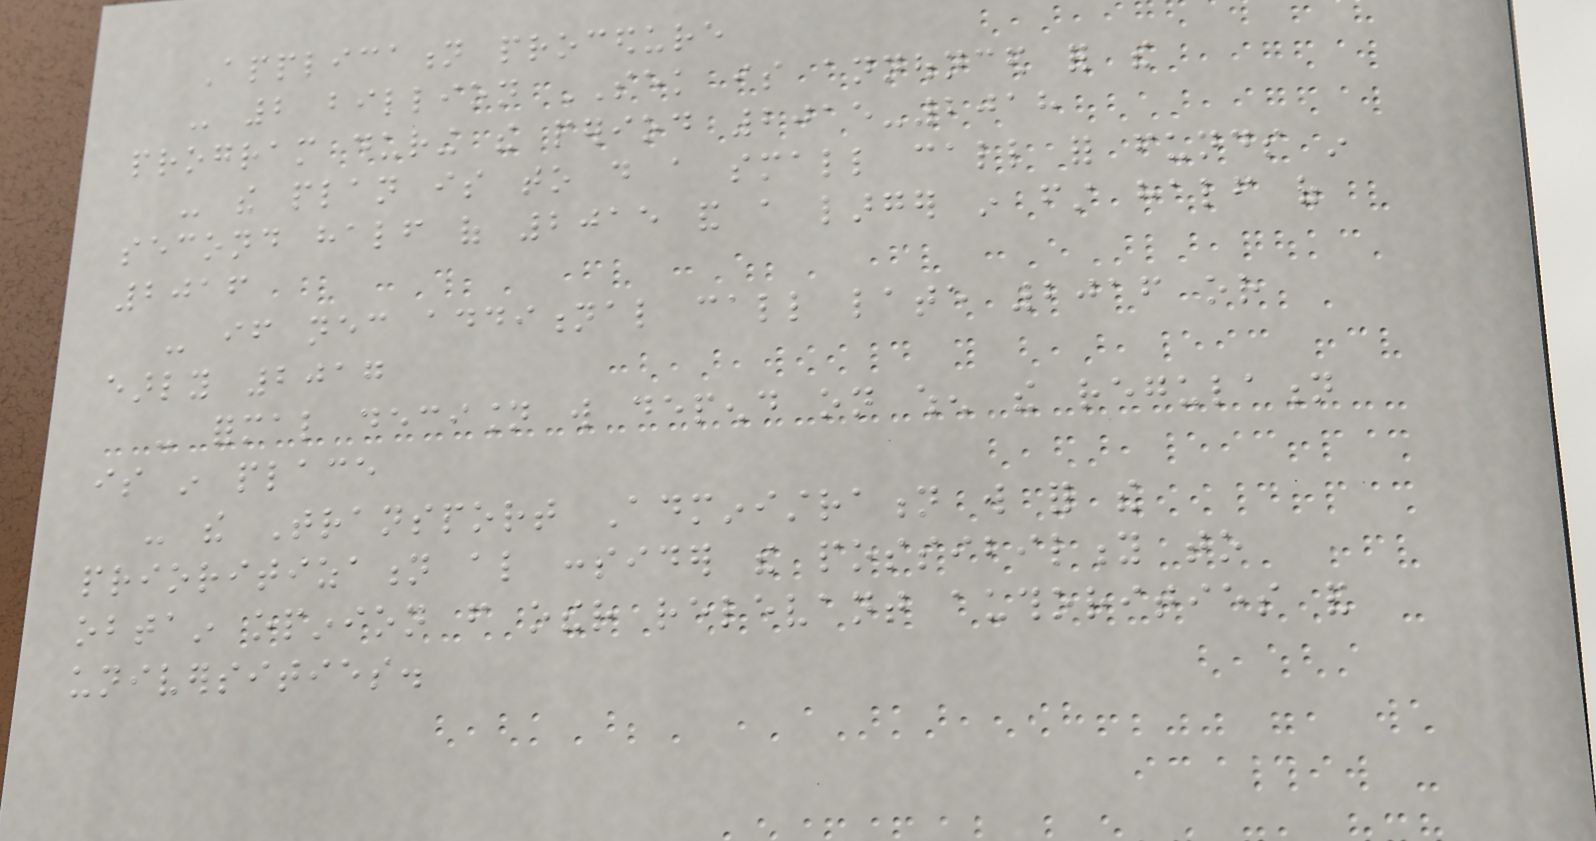Application procedure
- 2 billion SEK is announced for the
program during the period 2015-2018
- the plan is to do a small call for funds in
second half of 2015 and a larger in first half of
2016
- if necessary additional call late 2016 or
early 2017
- formal decision will depend on when the regulation
is in place
- the Transport Administration will for the
prioritization also consider the possibility to
obtain opinion from other relevant authorities and
universities.
